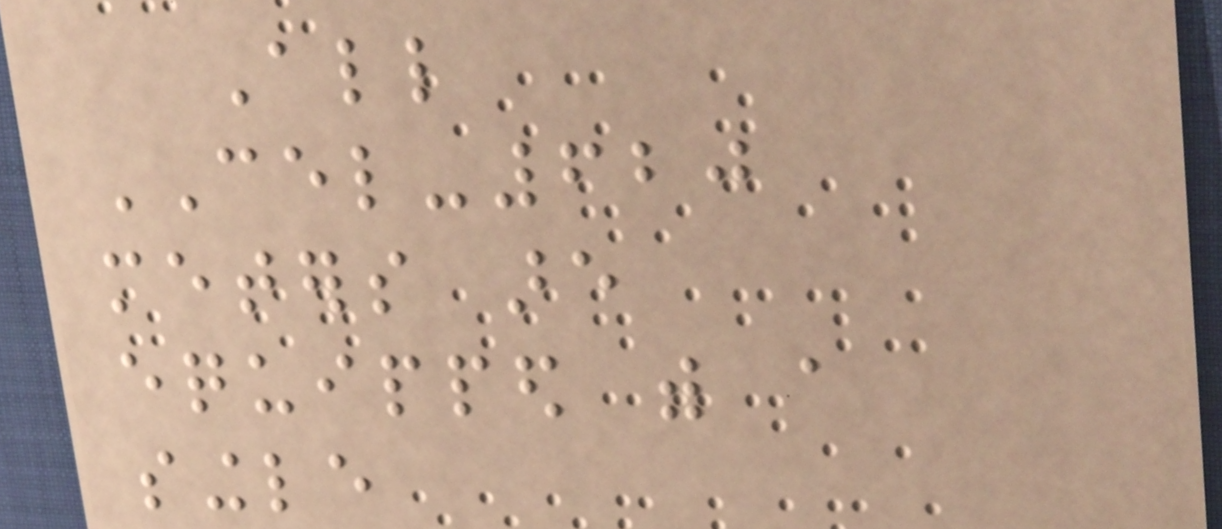All
CEL-620
meters are
equipped with a
single
